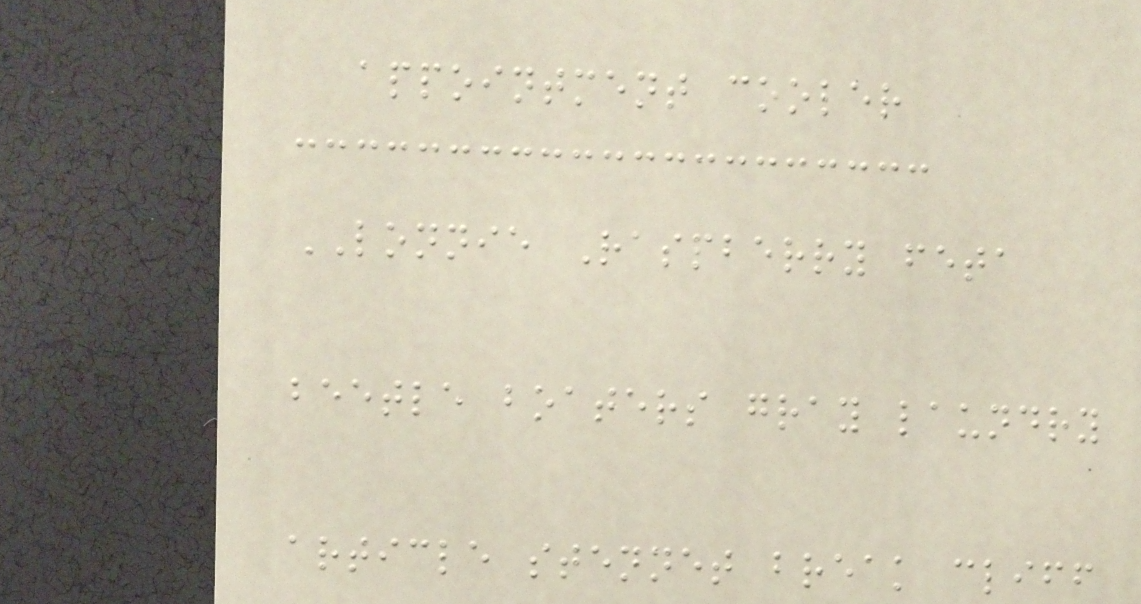appointment cooler
LONNIE Raspberry feta
beetle boaters gray laundry
article stennet break cliff
